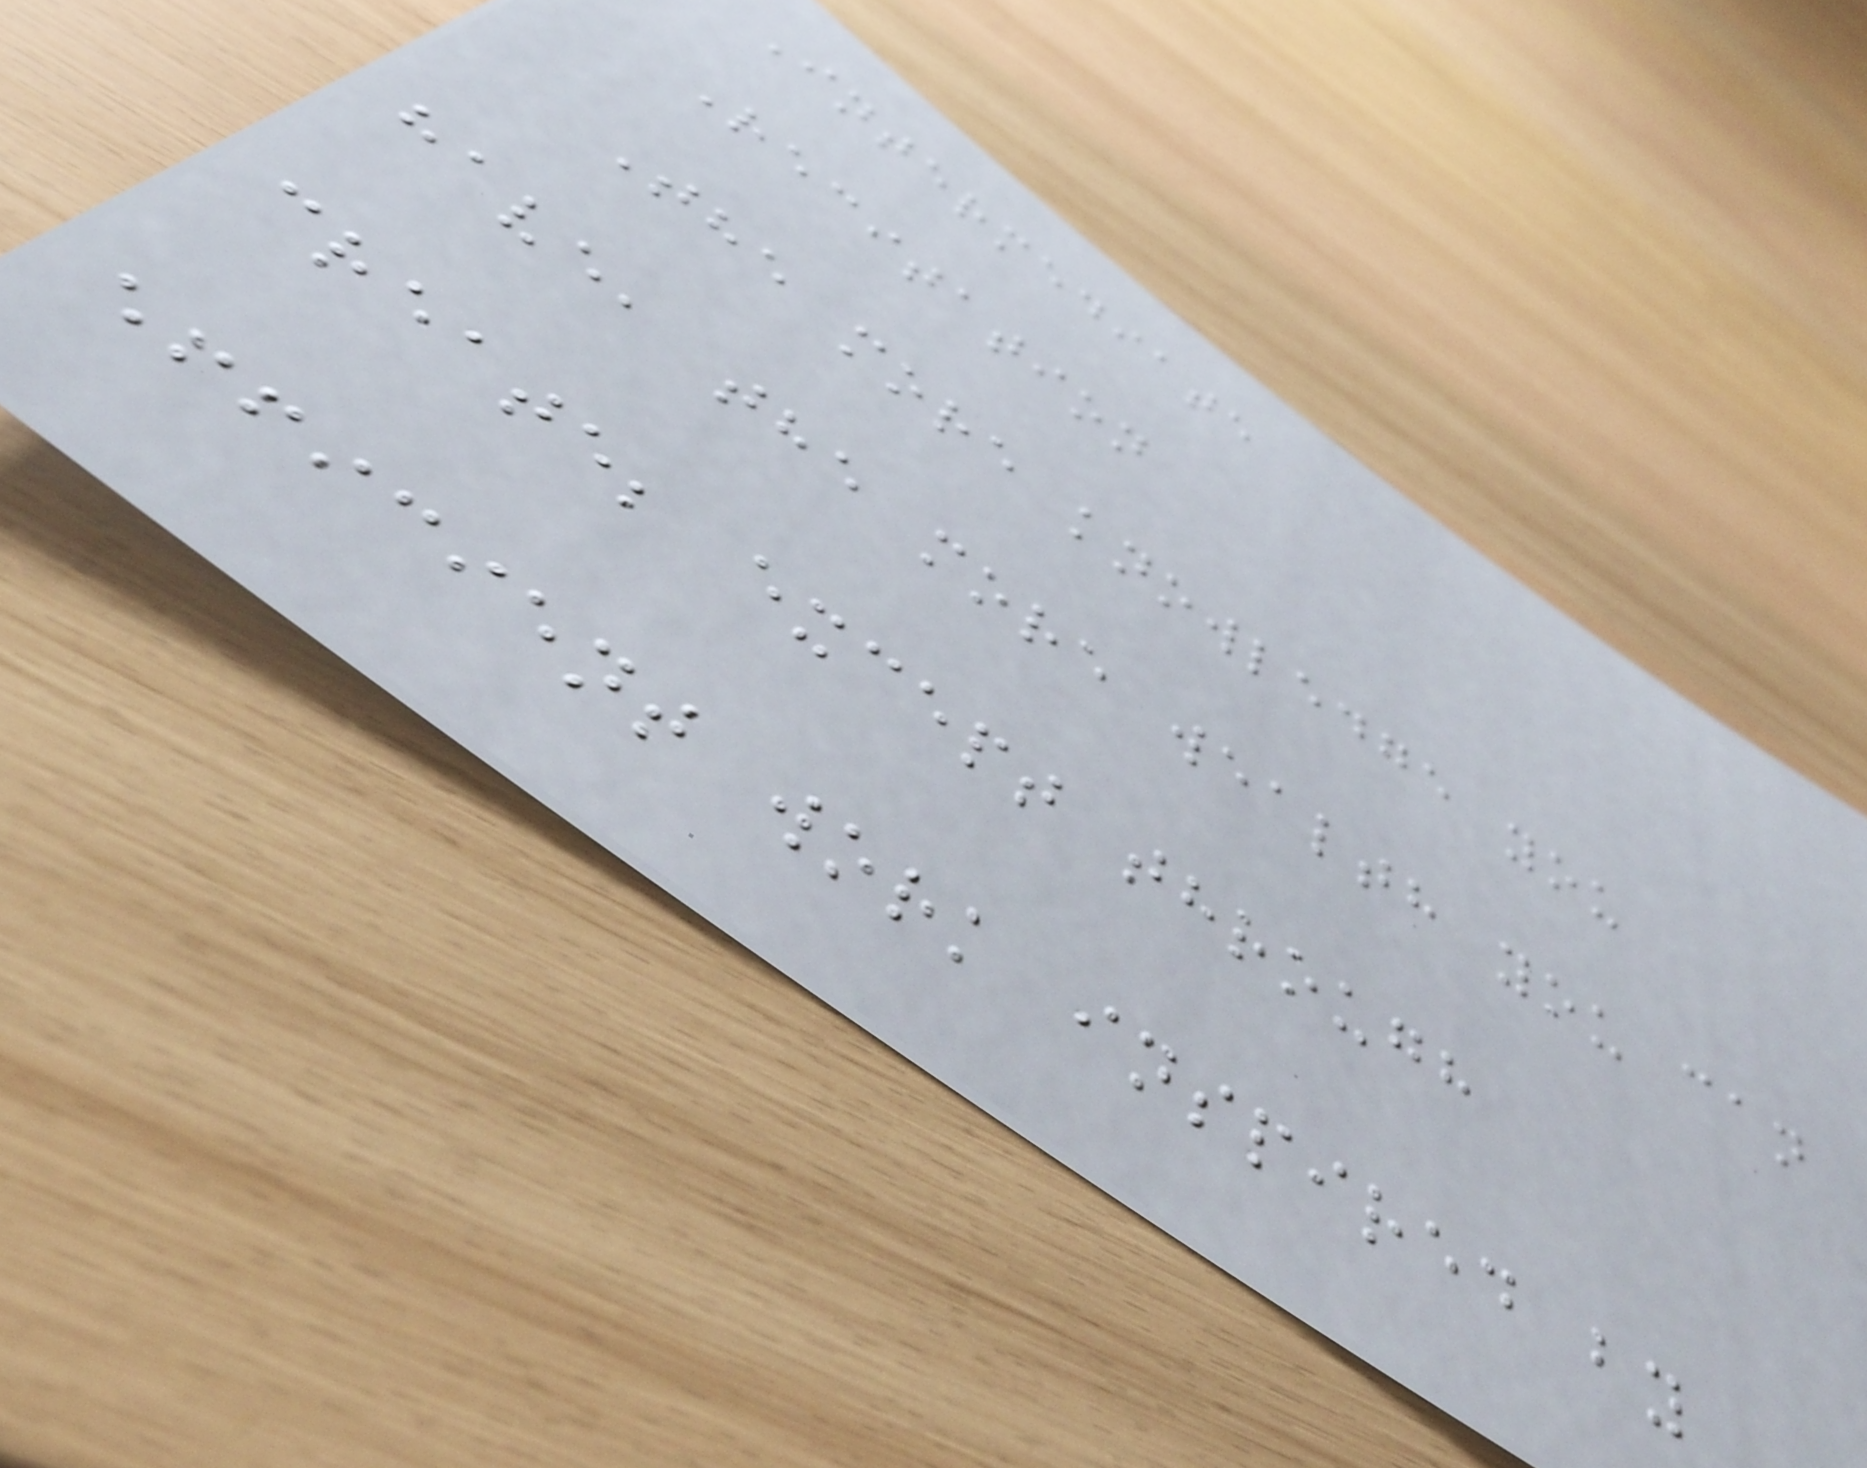Intermediate
Recitation
The more knowledge you
have, the more wealth you can
create; except through
efficient work inspired by
